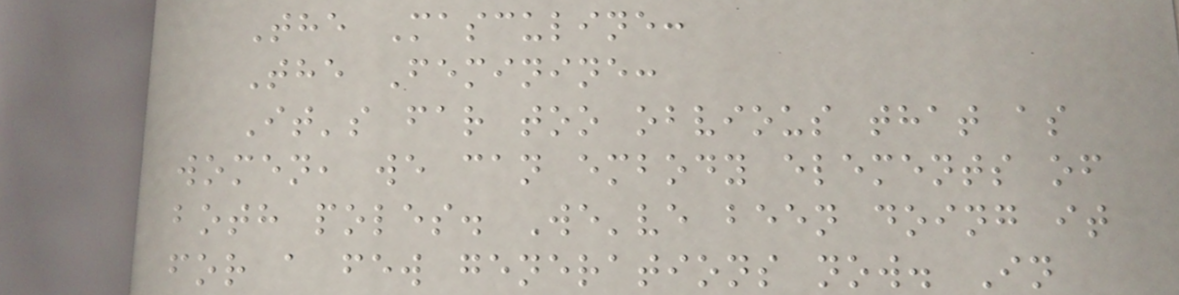The Masculine:
The Feminine:
It's far too obvious that as
women, we can embody elements of
both poles. We've been doing it
for a few generations now. In
